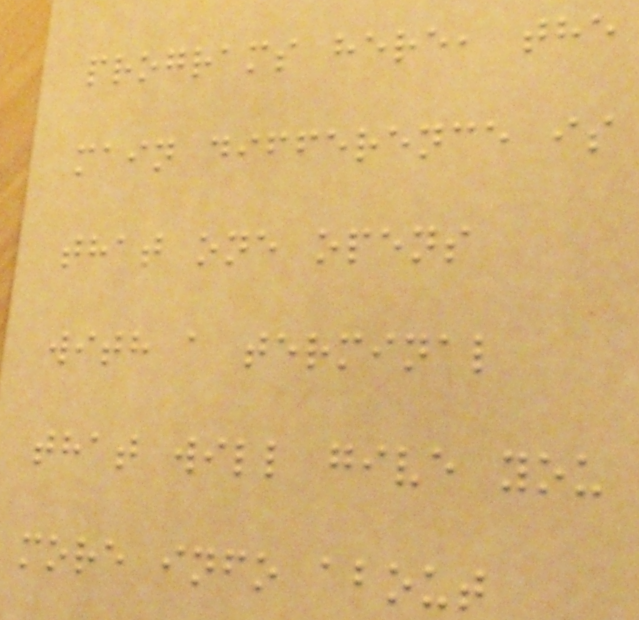programs here, the
main difference is
that one opens
with a terminal
that will give you
more info about
